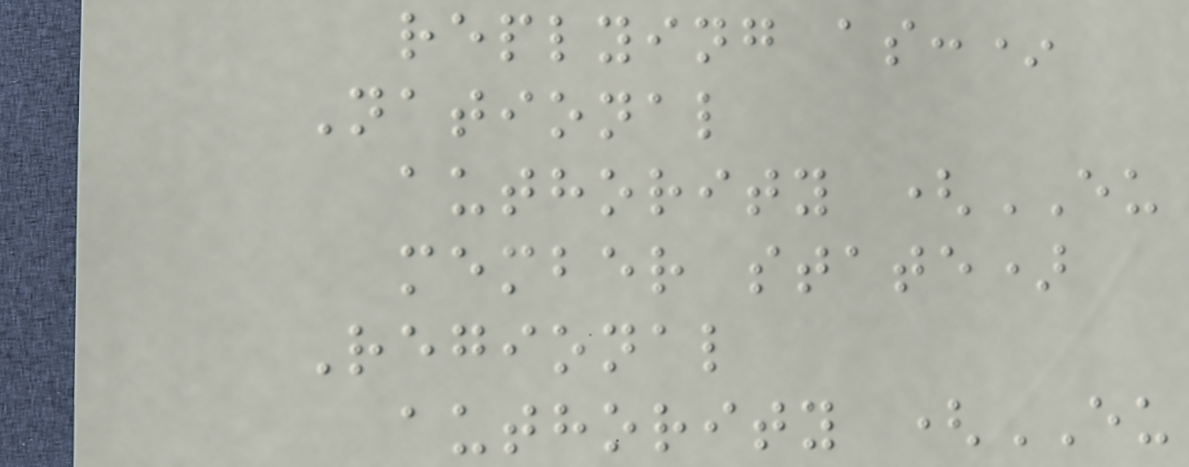replying as:*
National
authority (EU
member state)
Regional
authority (EU
